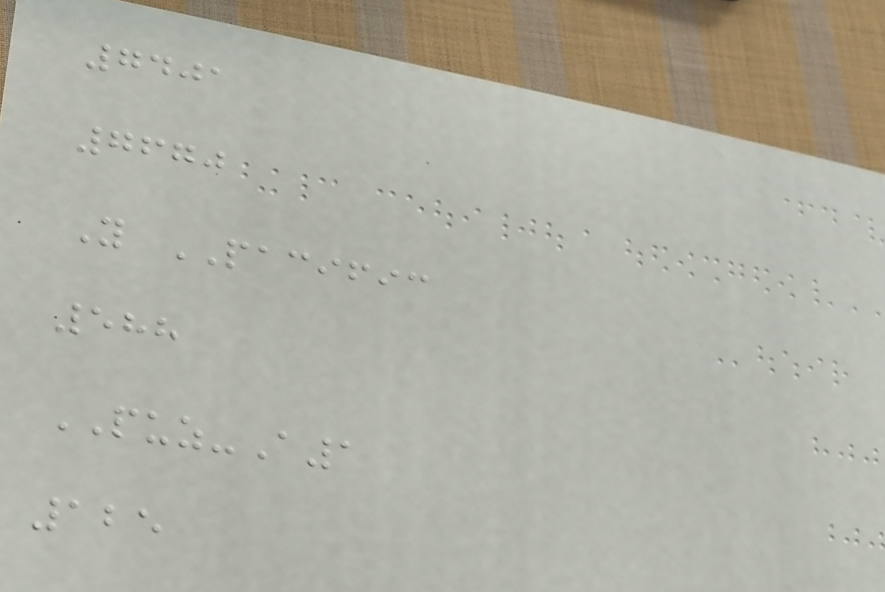7401
7670
Y PACIFIC
588
PUZ-A1
125
